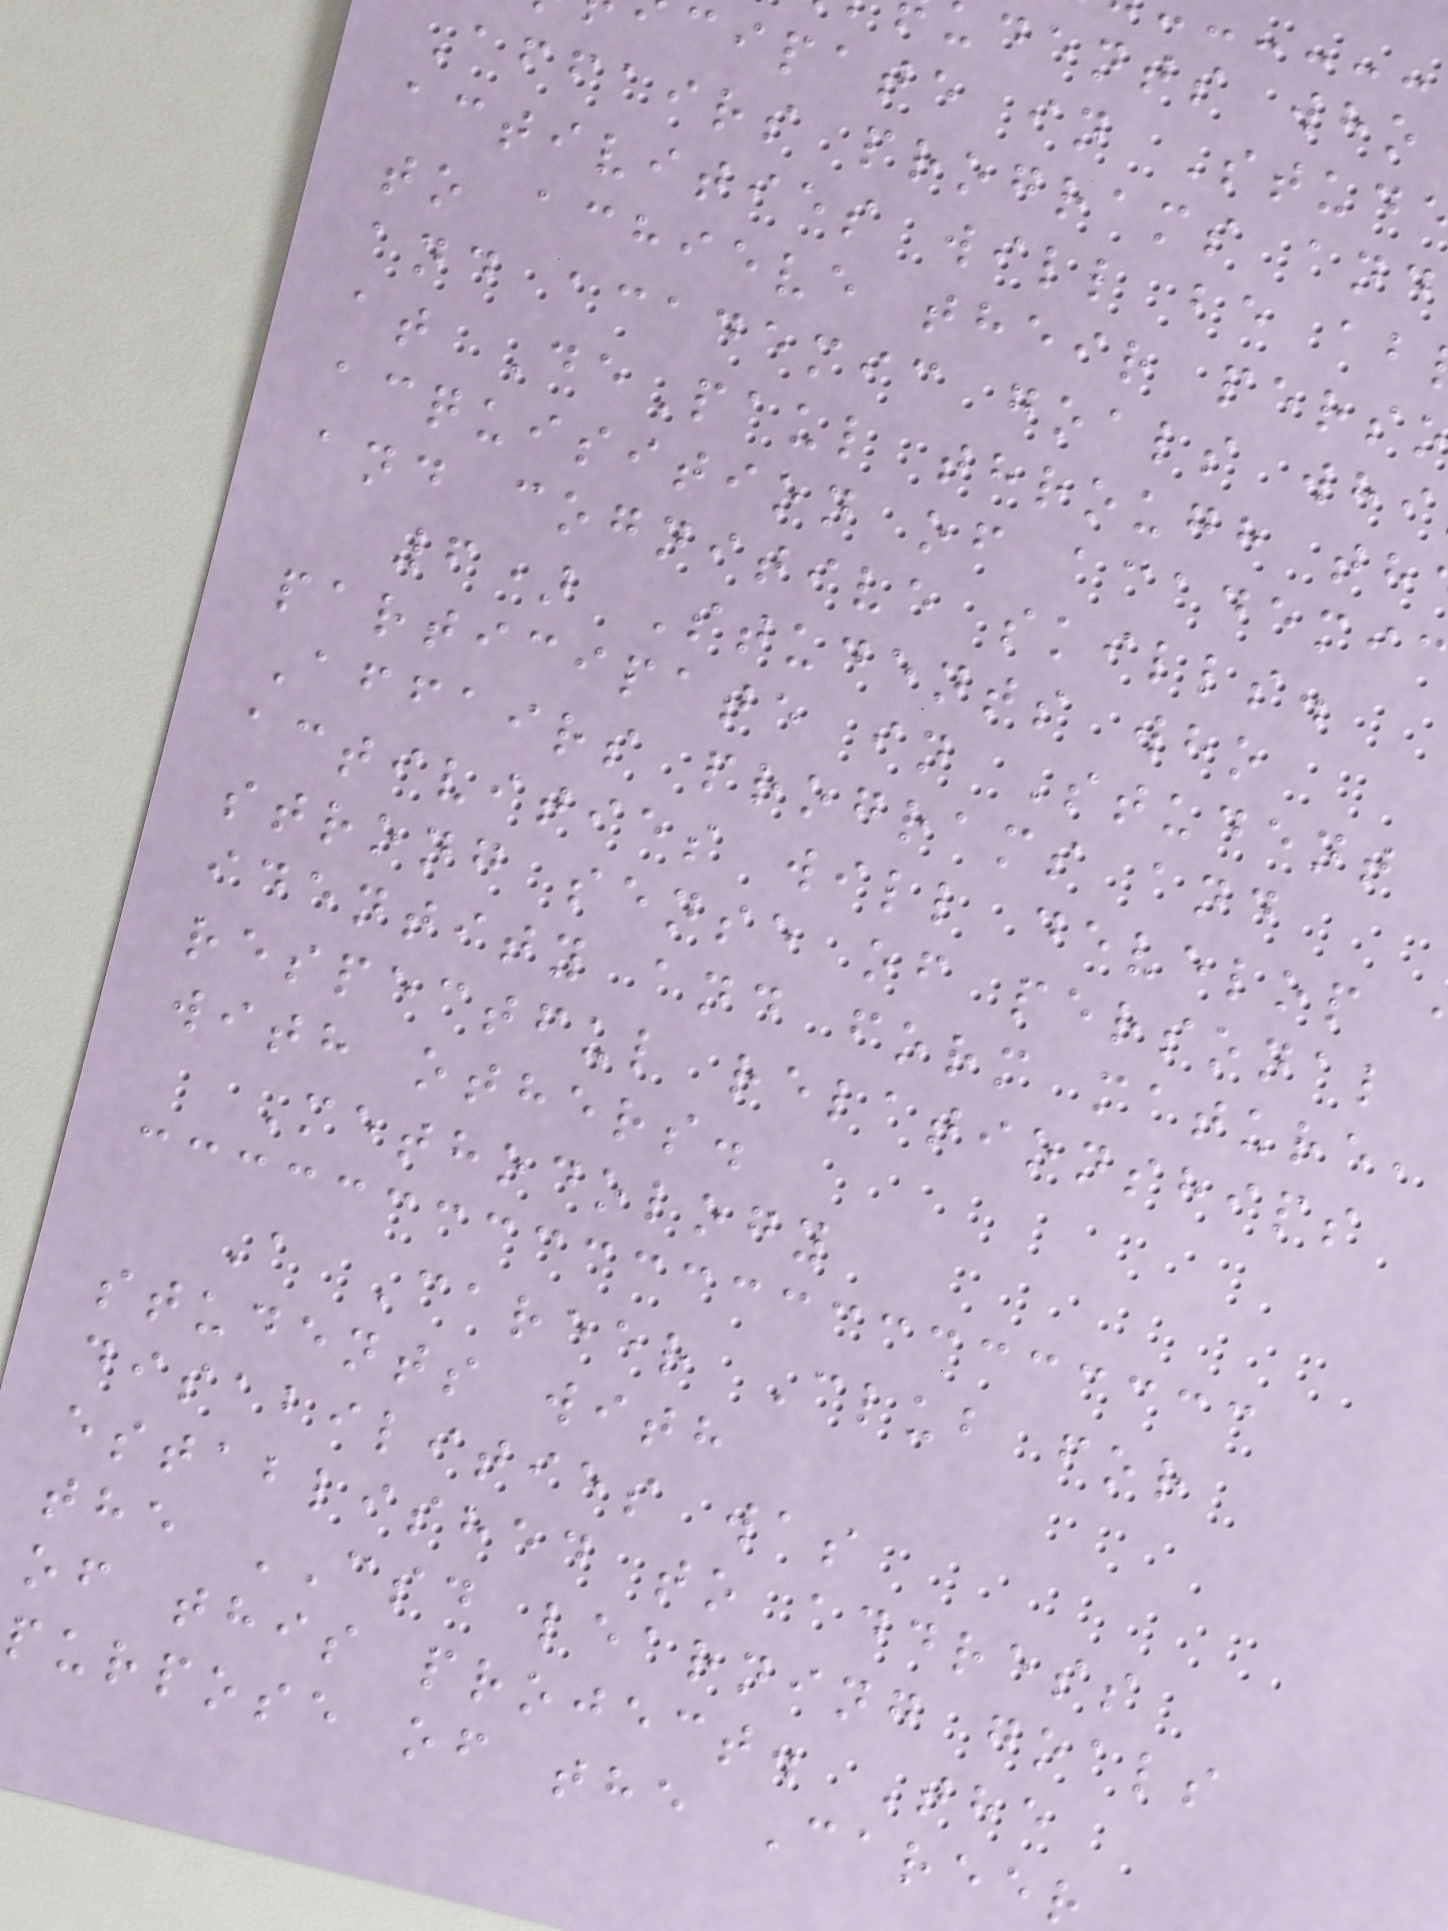dents who
cipate in Stud
Affairs programs and
activities will be ab
to achieve their pers
and academic goals whi
at DePaul through th
acquisition of academic
and cognitive skills.
6) Students who
participate in Student
Affairs programs and
activities will develop
strong sense of personal
identity and form mature,
respectful relationships
with others.
Methodology
A Career Club for
students with
disabilities was
established to address
the CSD learning goals
of this project. The
purpose of the Career
